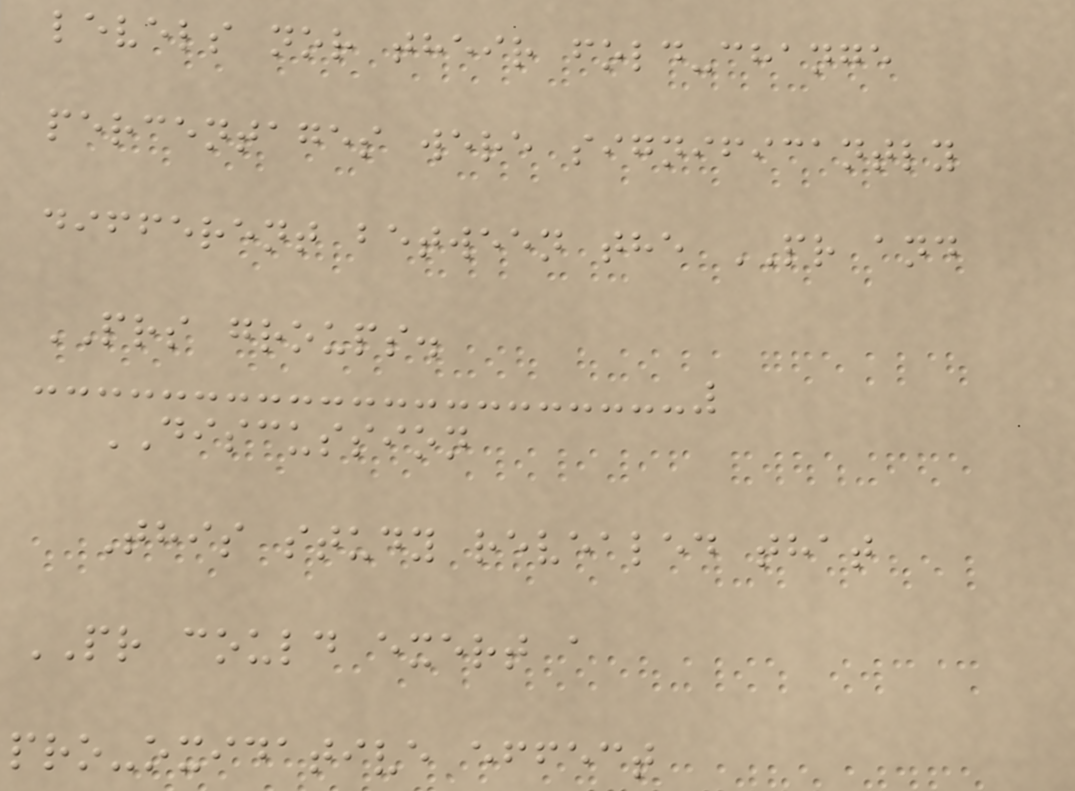levels nor their fold-change
percentages were significantly
different between the PR and
PRS groups.
DISCUSSION
This study revealed that
PR could exert a
pro-oxidative effect
